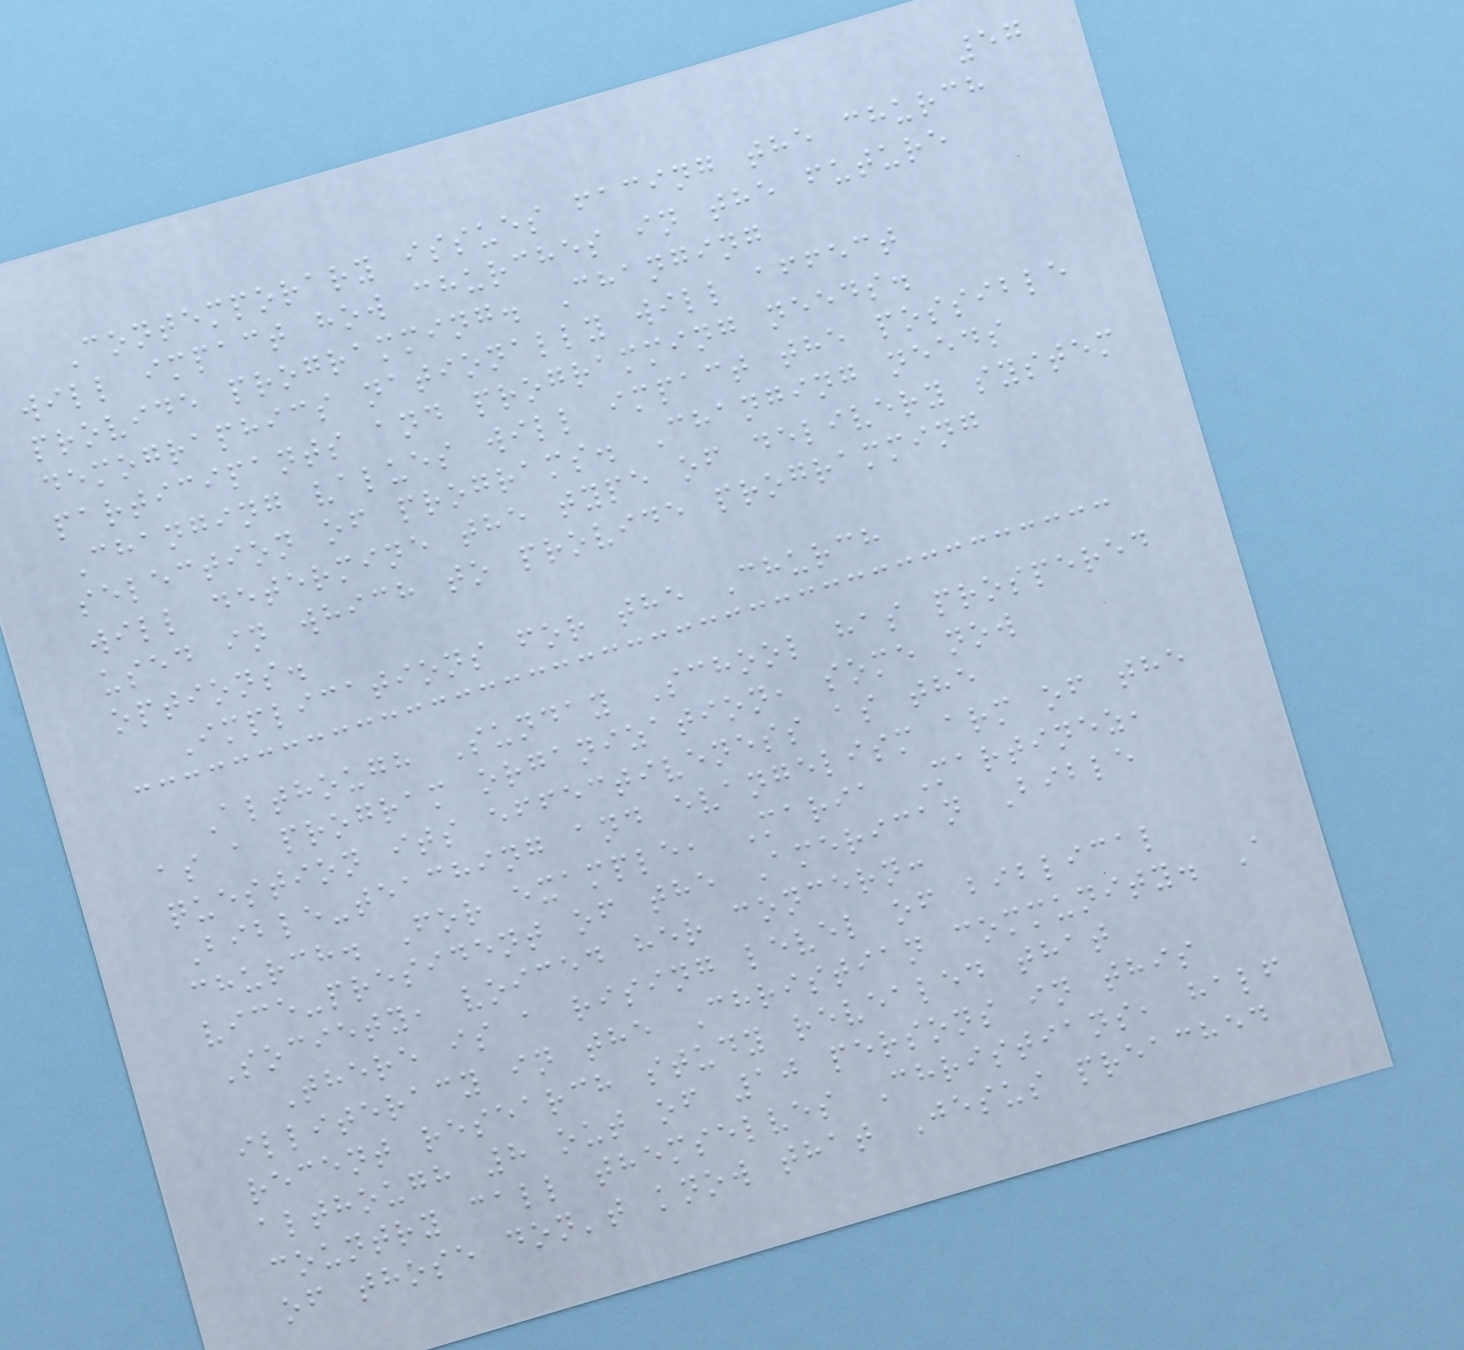57
Contemporary issues facing the church
will impact how churches in the future
provide programming. Changing
demographics nationally will affect
participants and programming needs.
Changing values will impact the possible
selection of programs. Changing needs
will determine the type of delivery system
used in which to provide programming
options.
Implications for the Church
Although Sunday School has prospered
as a program organization, some now
question its effectiveness as the
Bible-teaching and evangelism arm of the
church. For example, Maria Martinez,
vice-president of the American Bible
Society, voiced her concern:
There is a rising level of biblical
illiteracy in the Christian community. A
recent research study revealed that
although 8 out of 10 persons in this
country call themselves Christians, half
of those don't know that Jesus preached
